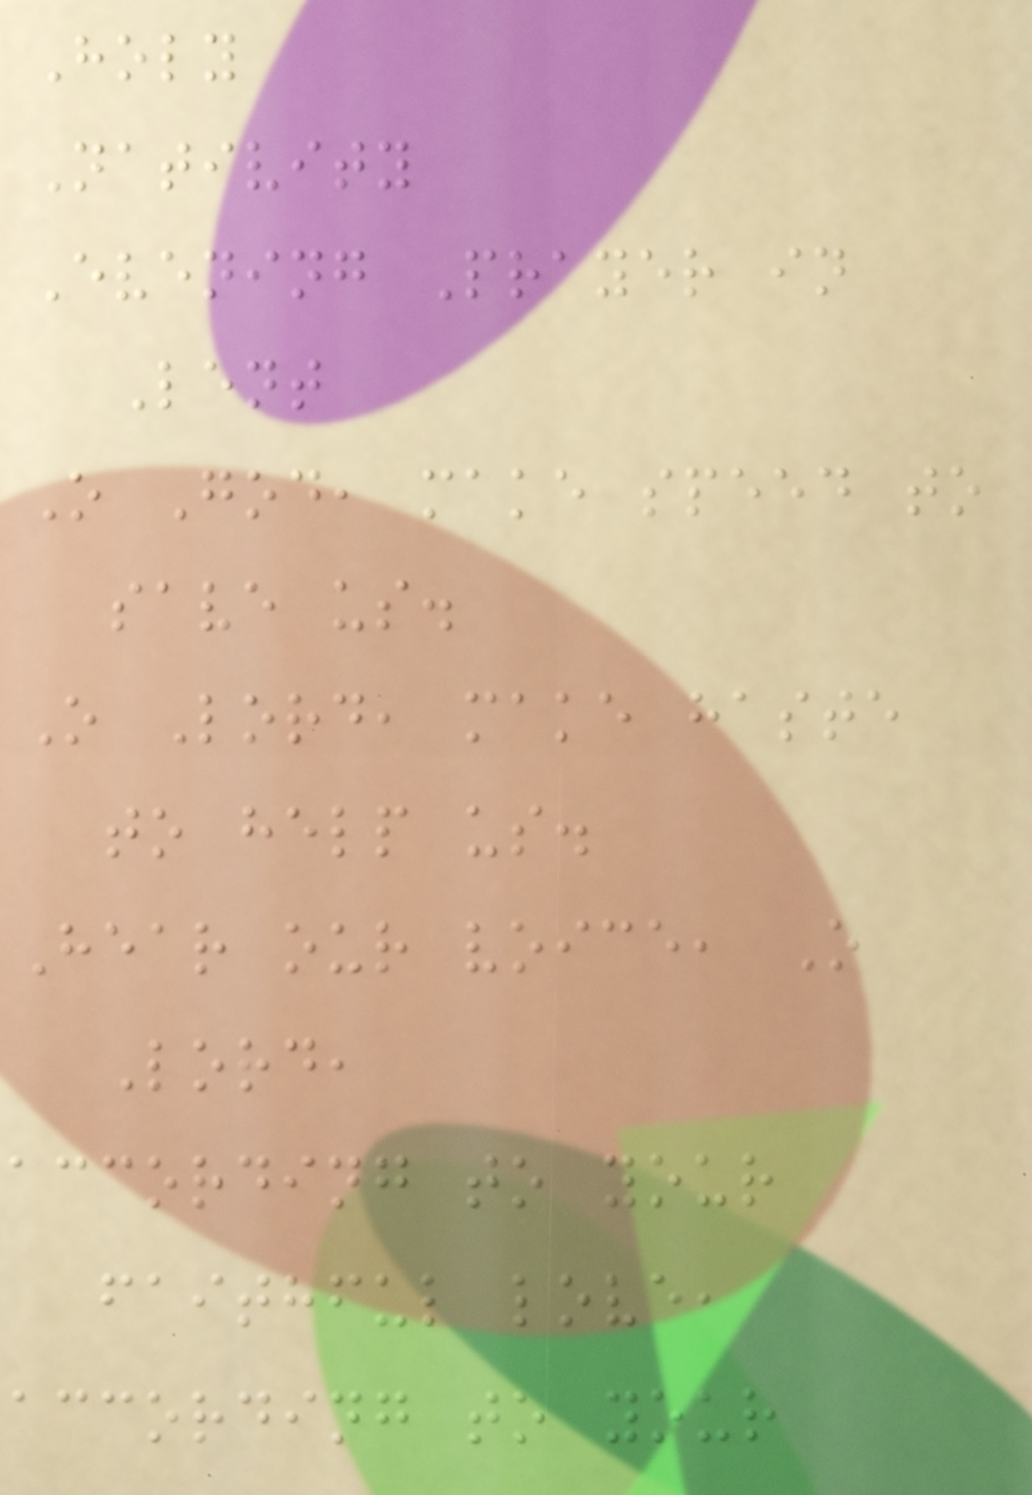Holy
Nativity
Evening Prayer in
Lent
O God, make speed to
save us.
O Lord, make haste
to help us.
Hear our voice, O
Lord,
according to your
faithful love,
according to your
